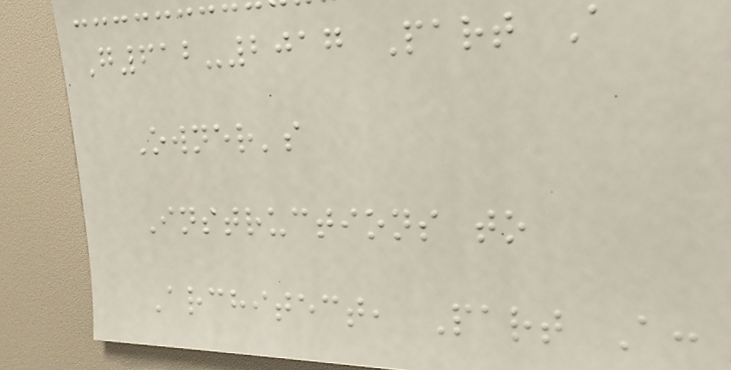G612-2017 Part A
Owner's
Instructions to
Architect, Part A:
